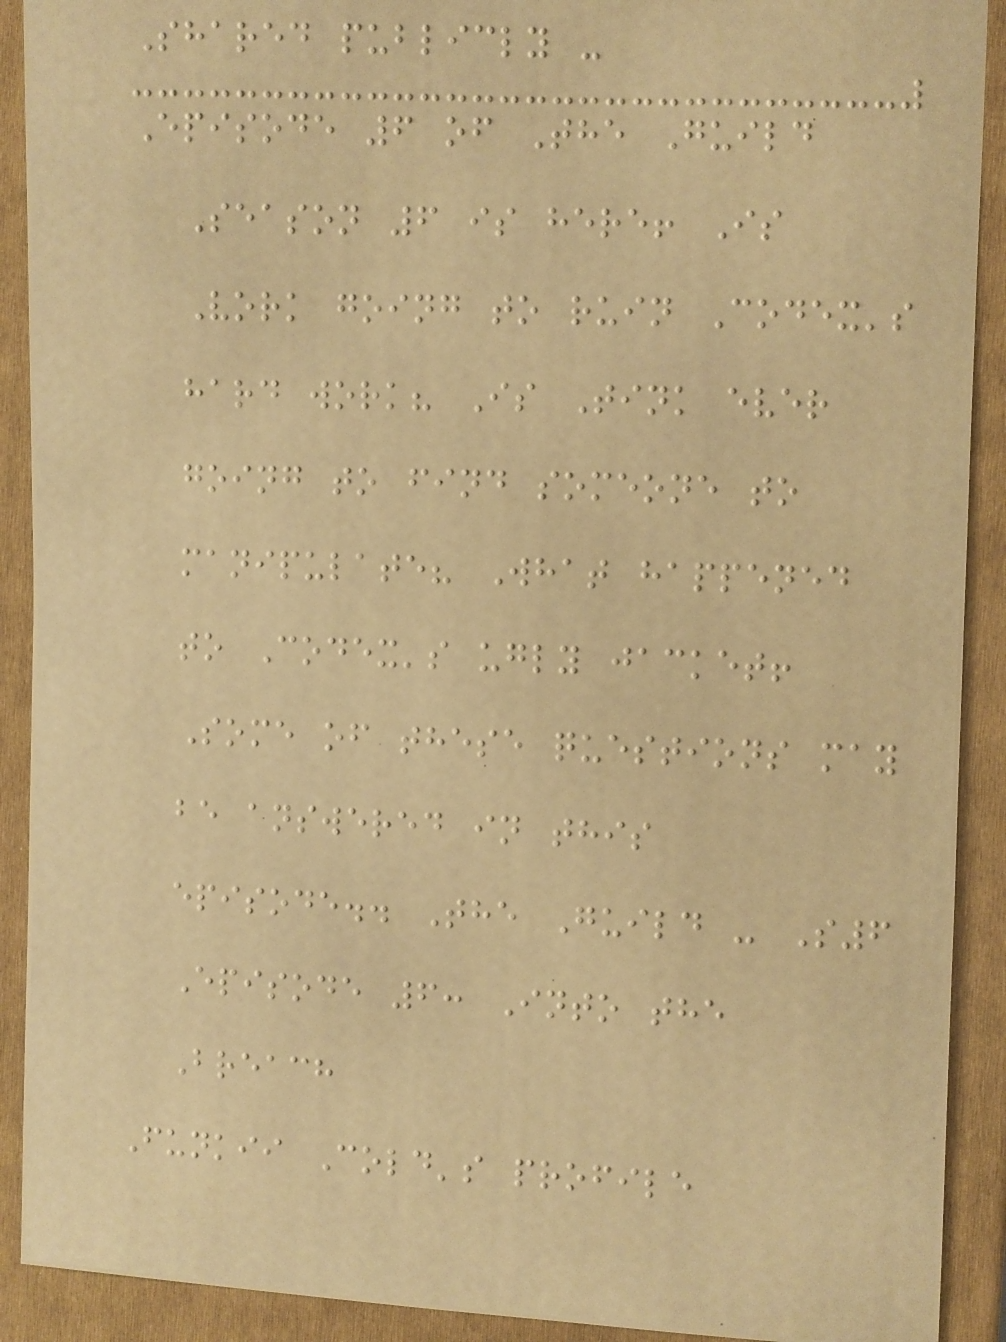Shared publicly -
Episode 6 of The Guild
Season 6 is here! Is
Vork going to ruin Codex's
hard work? Is Tink ever
going to find someone to
manipulate? What happened
to Codex's ugly jacket!
Some of these questions may
be answered in this
episode.. The Guild - S6
Episode 6: Into the
Breach
Funkii Cold's profile
